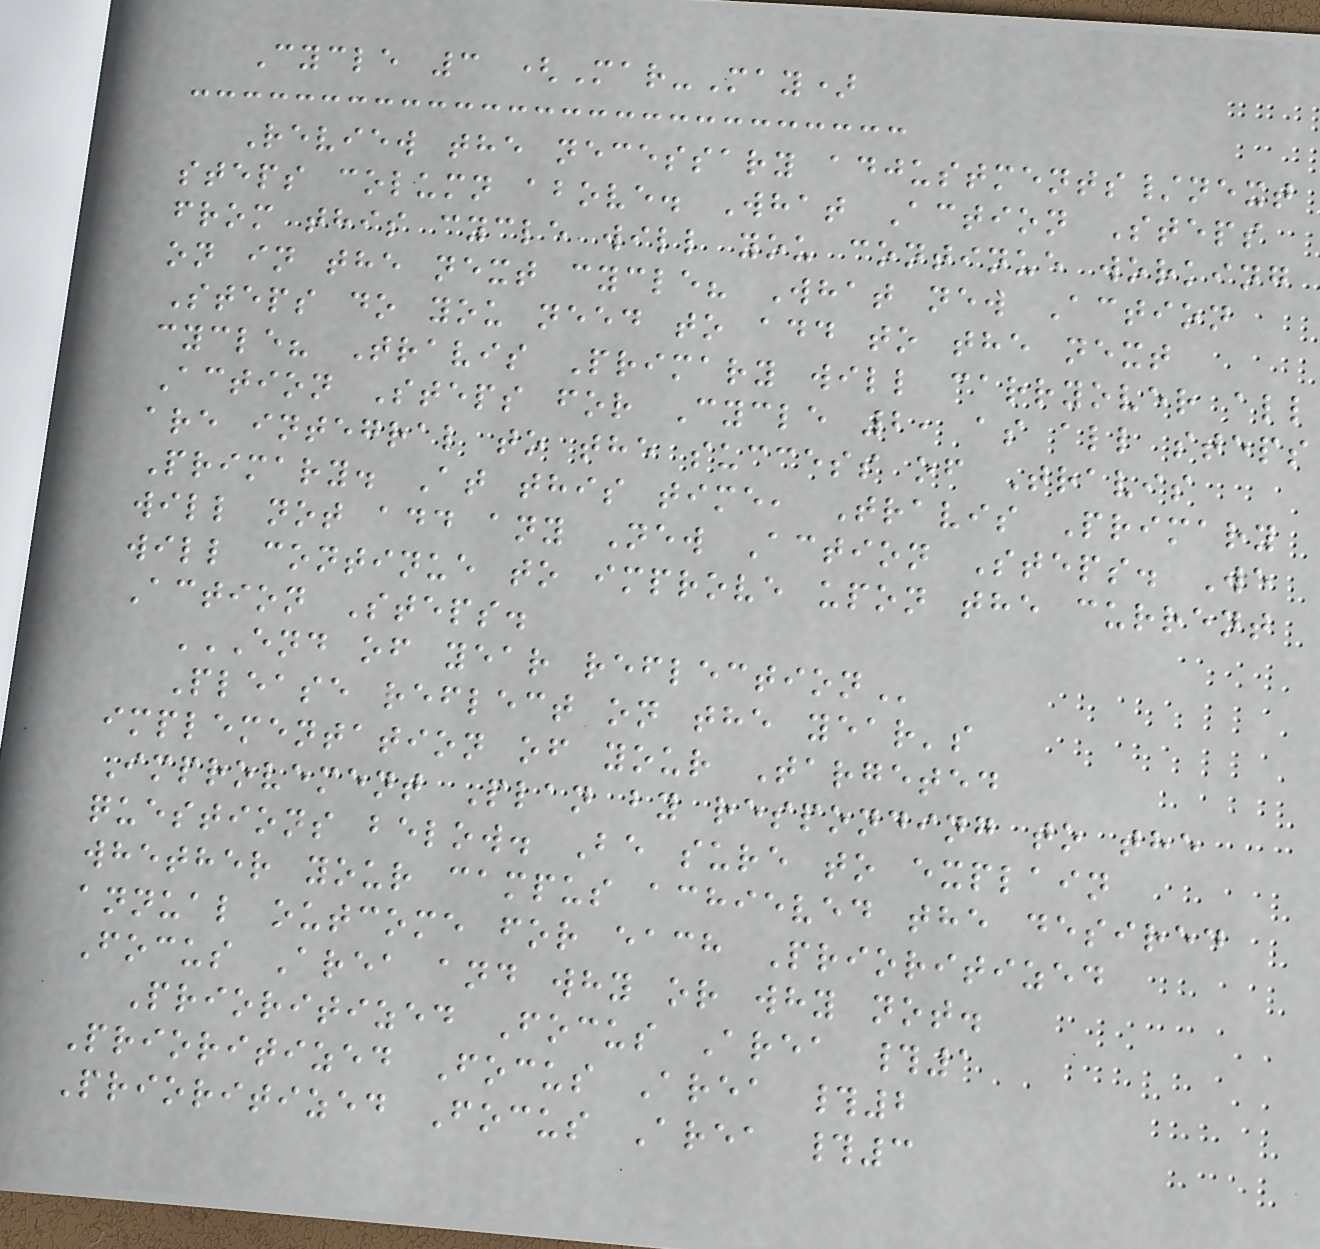Cycle 3 (Mar-May)
Review the necessary adjustments/next
steps column above. What Action Steps
from this cycle will you continue working
on in the next cycle? What new Action
Steps do you need to add to the next
cycle? Travis Primary will carryover all
Action Steps for Cycle 2, as all steps
are integral to the success of Travis
Primary. At this time, Travis Primary
will not add any New Action Steps. We
will continue to improve upon the current
Action Steps.
END OF YEAR REFLECTION
Please reflect on the year's
implementation of your Targeted
Improvement Plan by responding to the
questions below. Be sure to explain
whether your campus achieved the desired
annual outcome for each Prioritized
Focus Area and why or why not.
Prioritized Focus Area #1
Prioritized Focus Area #2
Prioritized Focus Area #3
